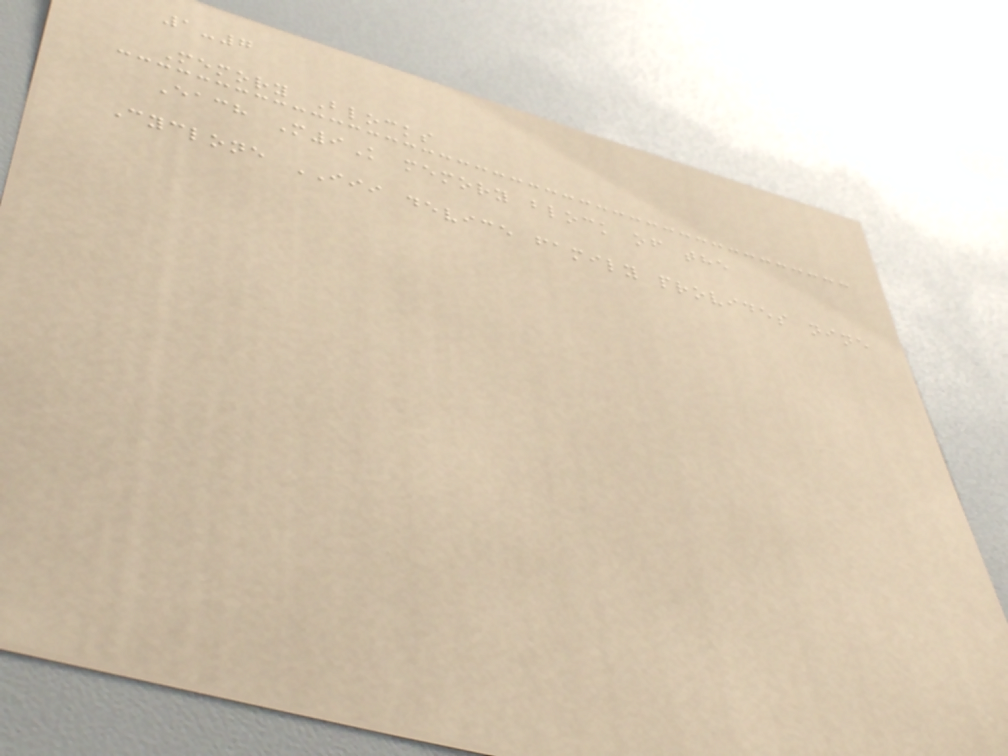1-7
Memory Blocks
Each M9K memory block of the
Cyclone III device family provides nine
